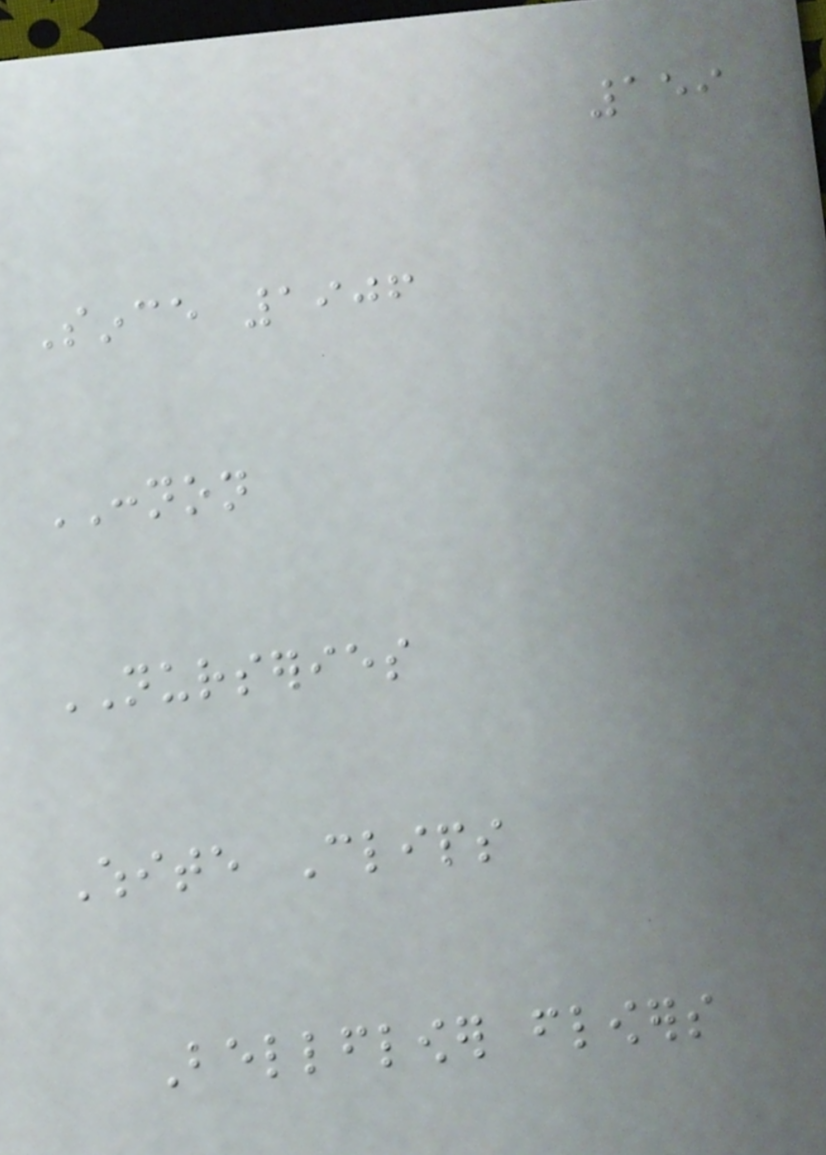159
Since 1906
CONNON
NURSERIES
White Clips
Bellflower flowers
